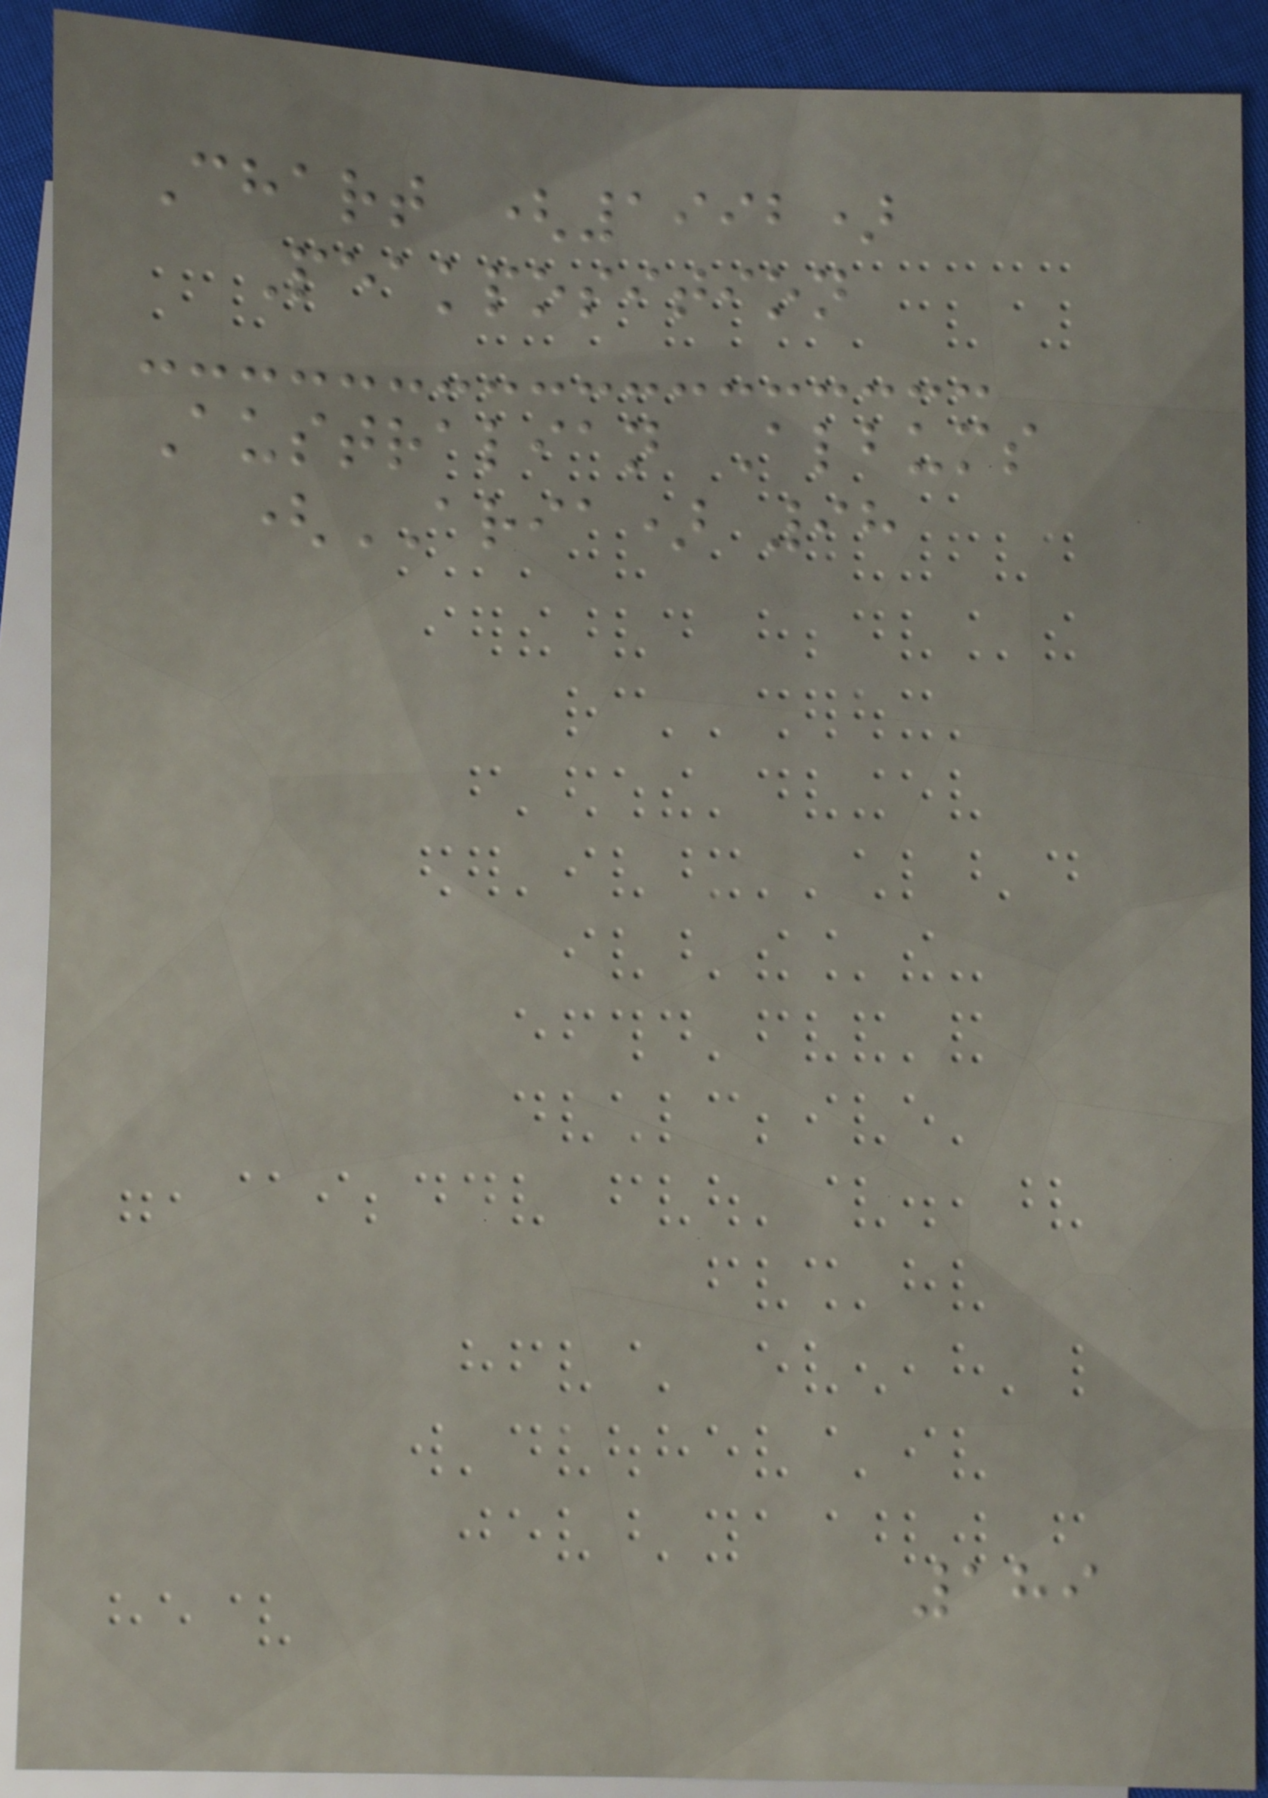Chart (1992)
Peakposition
Australian Albums
(ARIA) 98
189
